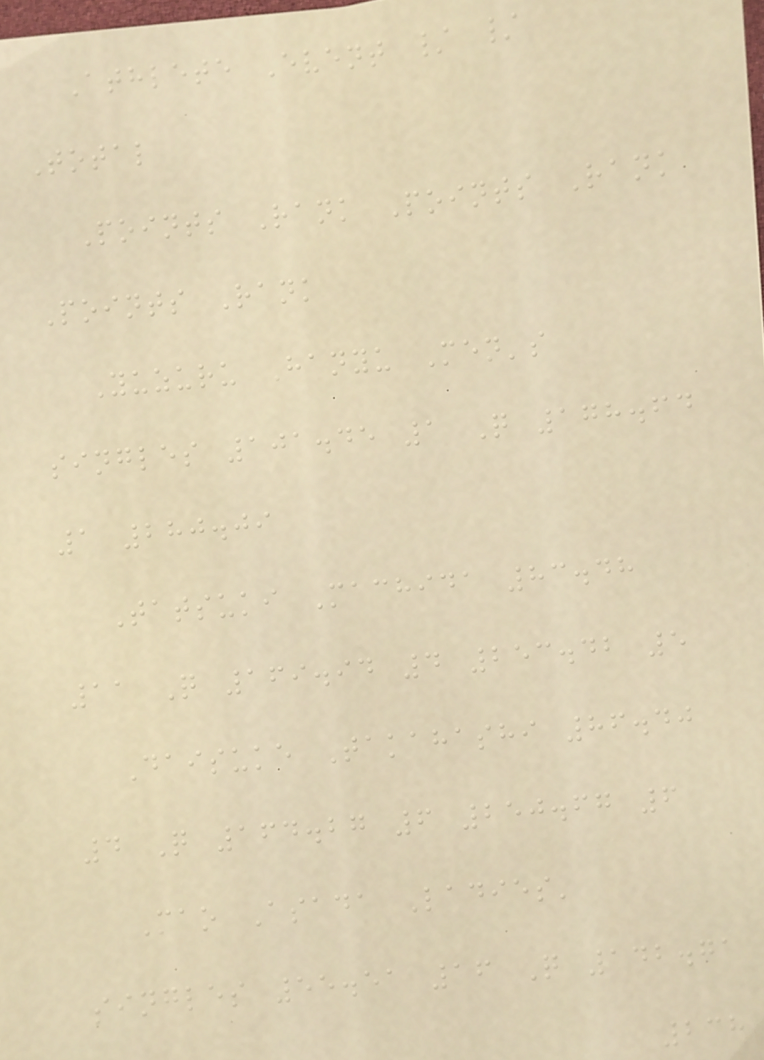Athlete Event / /
Total
Points Rank Points Rank
Points Rank
Yuzuru Hanyu Men's
singles 101.45 1 Q 178.64
1 280.09
Tatsuki Machida 83.48
11 Q 169.94 4 253.42 5
Daisuke Takahashi 86.40
4 Q 164.27 6 250.67 6
Mao Asada Ladies'
singles 55.51 16 Q 142.71
238
